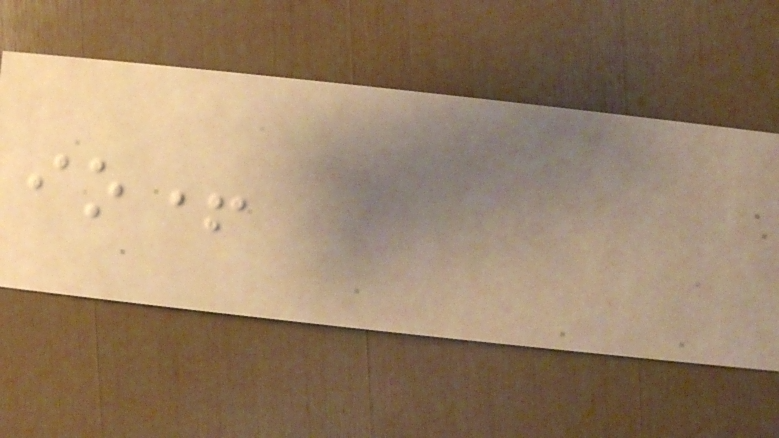io+
